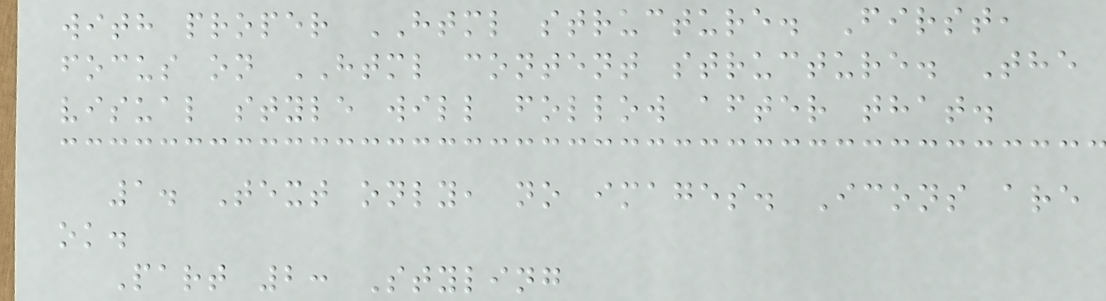with proper HTML structure. First,
focus on HTML content structure. The
visual style will follow after that.
1. Text only, no images. Icons are
ok.
Part 2: Styling
